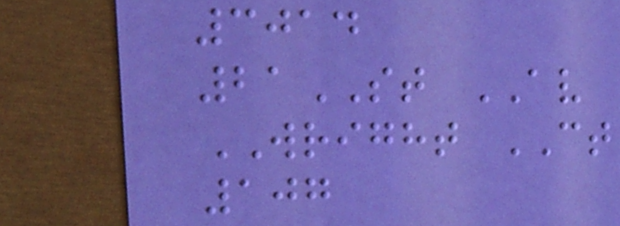3014
21ST AV
WRIGHT CT
107
